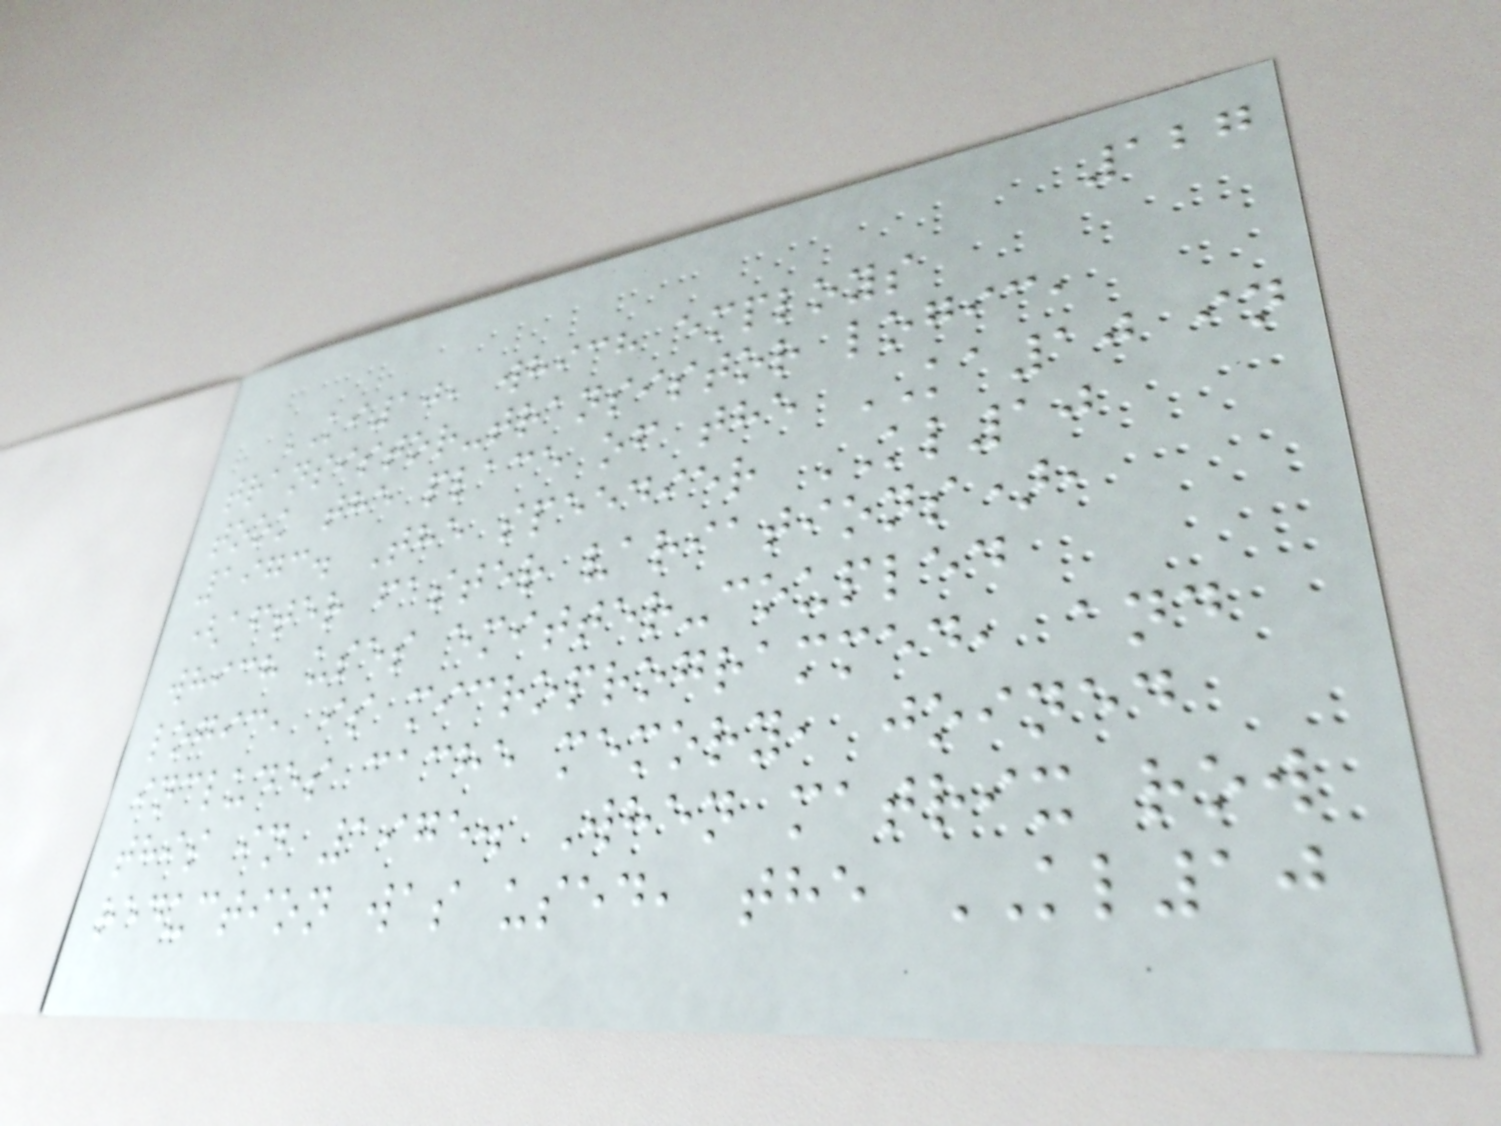127
KI10, which employs
transistor-transistor logic,
took the place of the KA10 in
1973. The speedier KL10
(after faster variations),
which uses emitter-coupled
logic, is microprogrammed, and
includes cache memory, joined
this in 1975. When matrix row
reduction was used, the KL10
